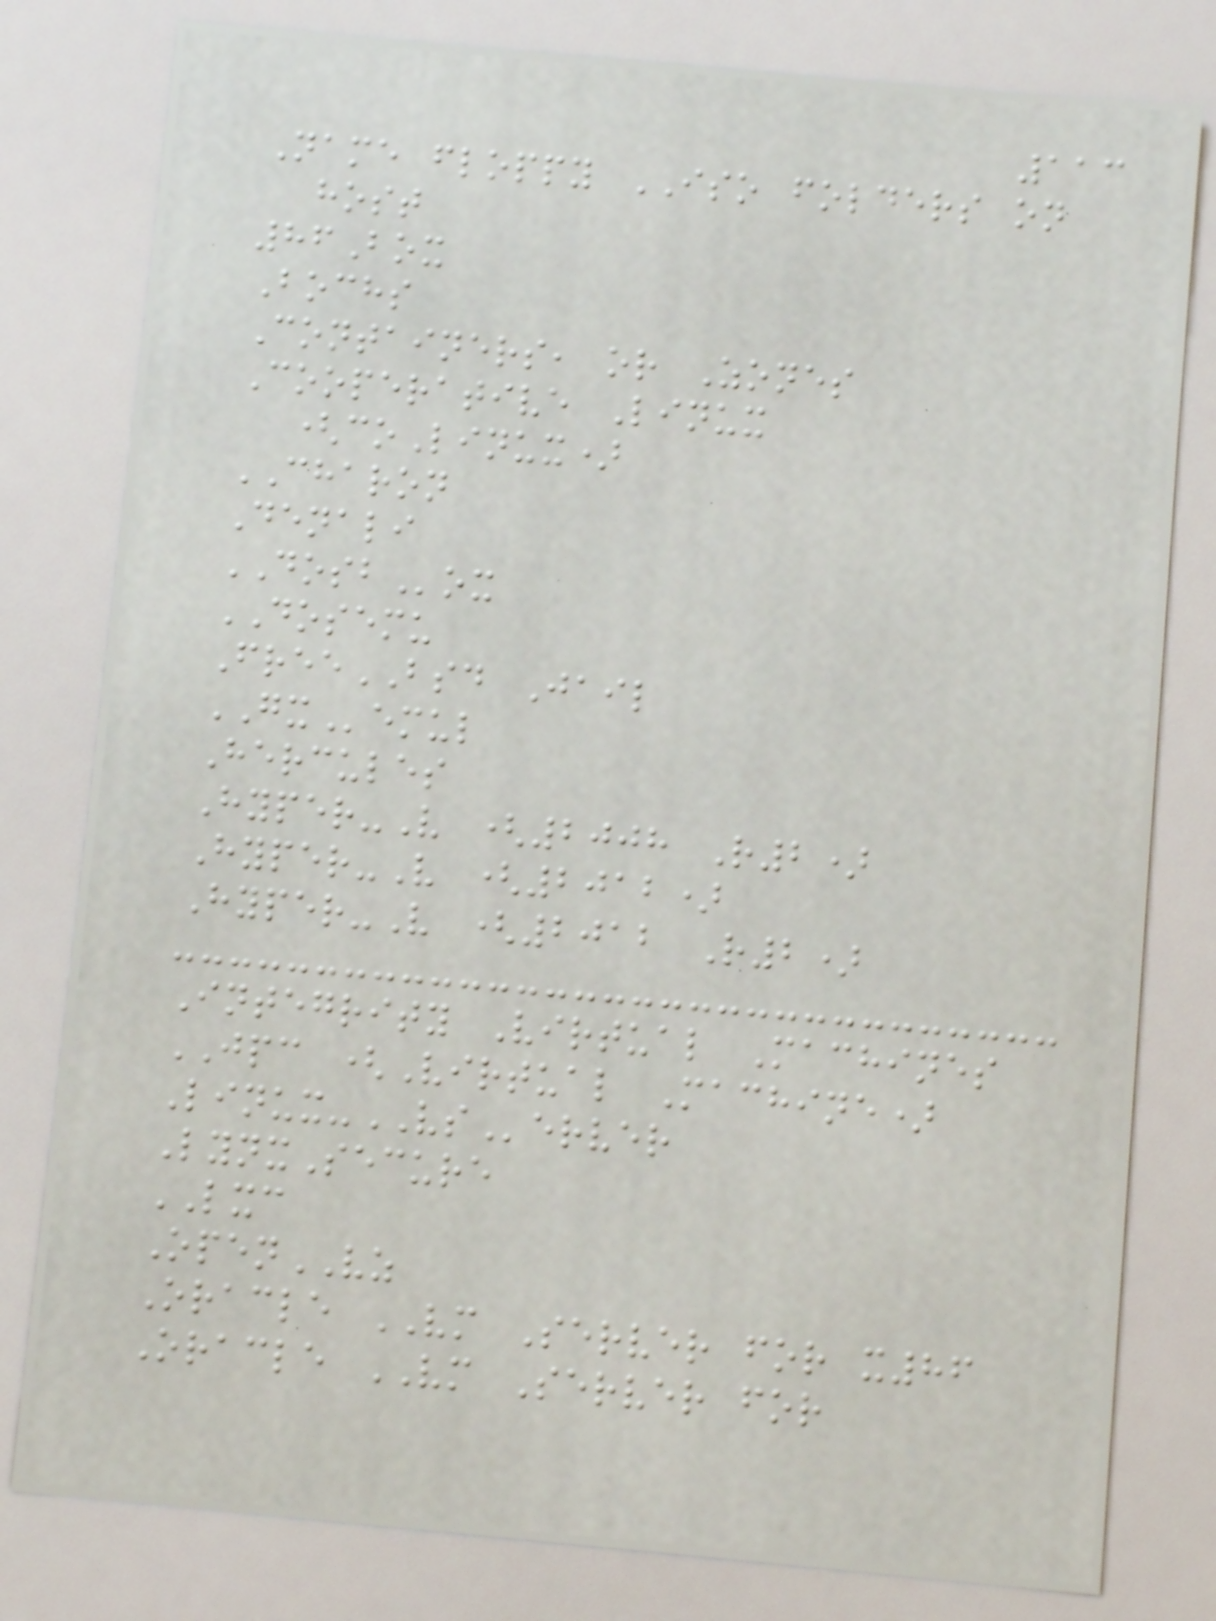113
Name floppy ISO folders on
host
86Box
Bochs
Containers, or Zones
Cooperative Linux
(coLinux)
CHARON
Denali
DOSBox
DOSEMU
FreeBSD Jail
GXemul
Hercules
Hyper-V (2008 R2)
Hyper-V (2012)
Hyper-V (2012 R2)
Integrity Virtual Machines
JPC (Virtual Machine)
Linux-VServer
LynxSecure
LXC
OpenVZ
Oracle VM Server for x86
Oracle VM Server for
